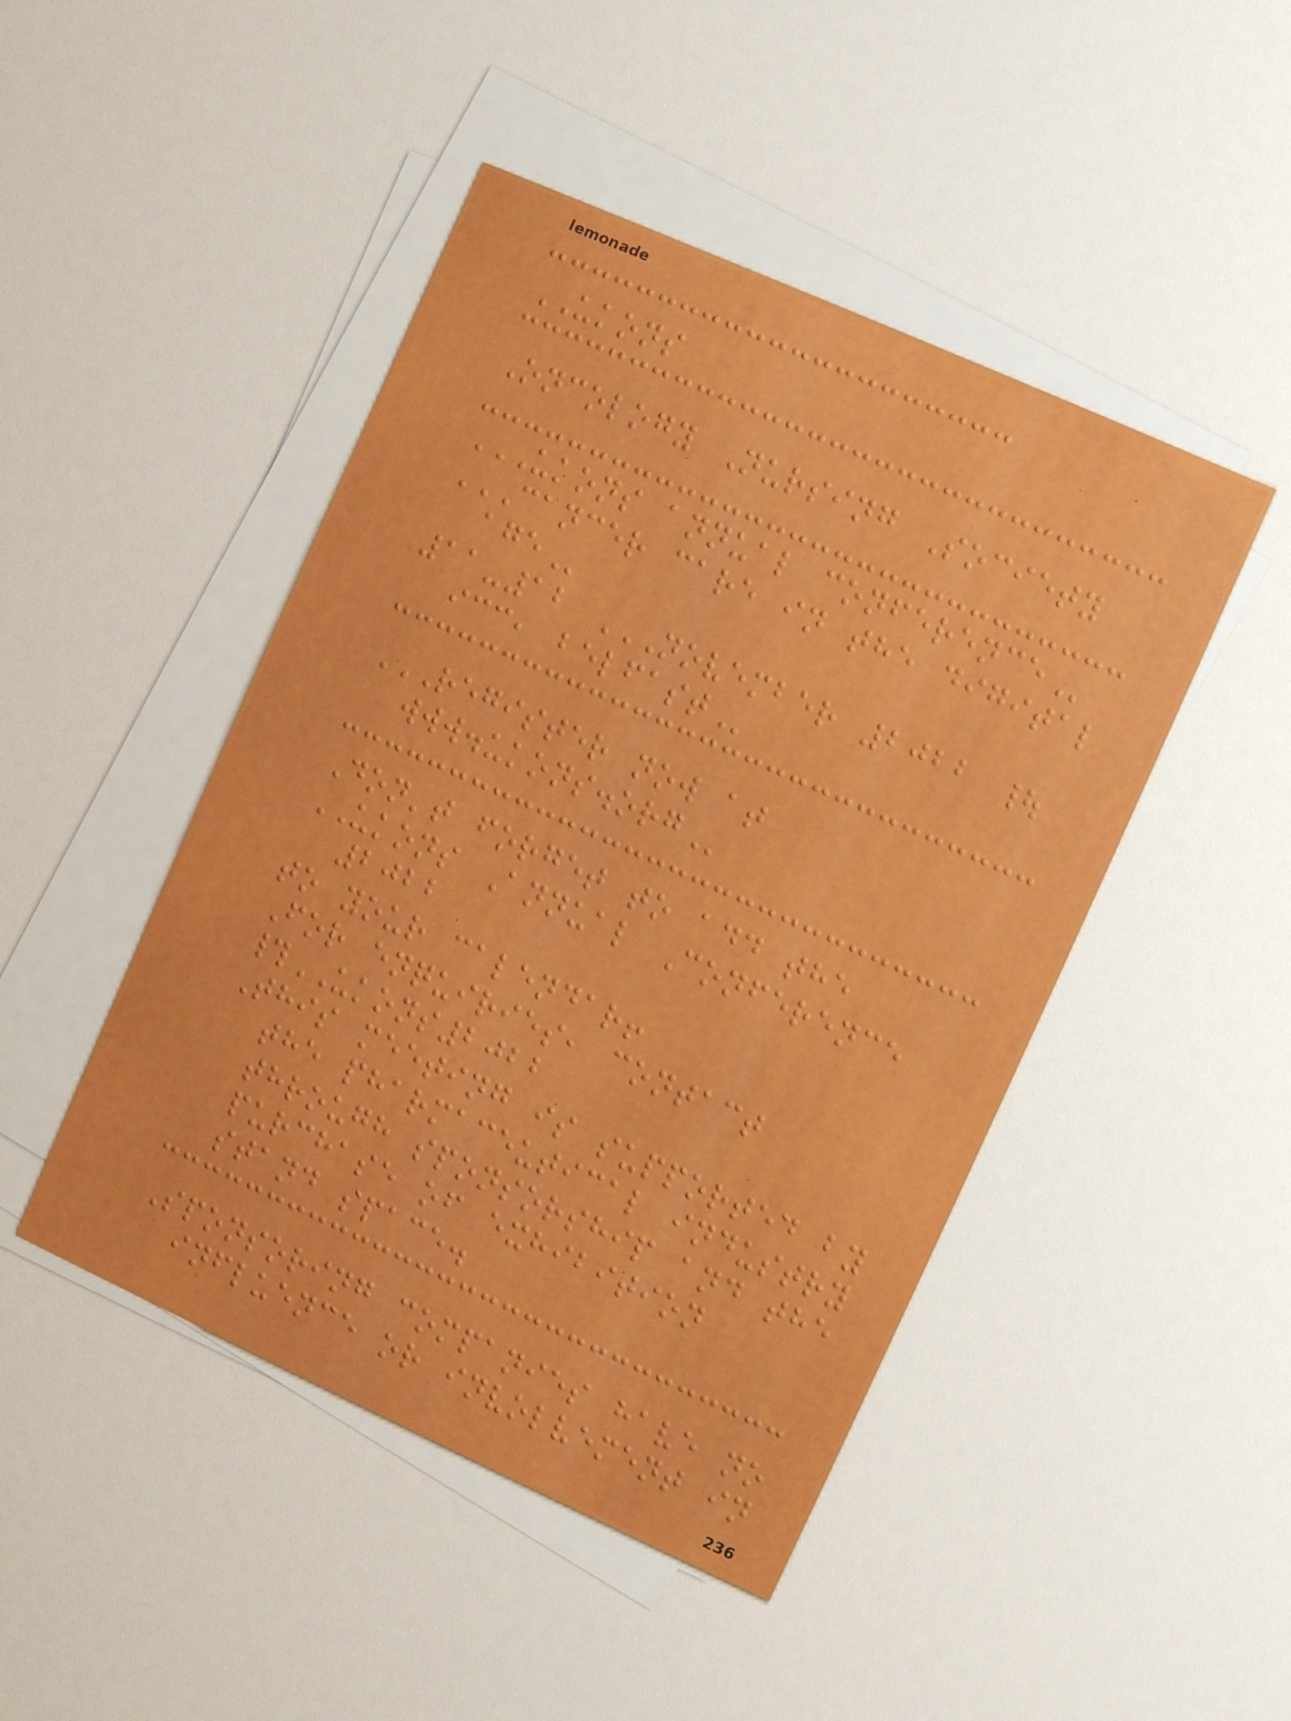UKONS
Oncology Nursing Society
UKONS ANNUAL CONFERENCE
CANCER CARE IN THE DIGITAL
AGE
11-12 NOVEMBER 2022 |
ICC, BELFAST
REGISTER NOW AT
WWW.UKONS.ORG
Don't forget to add the
UKONS Annual Conference
2022
to your calendar!
For enquiries, contact
#UKONS2022
This meeting is supported by
the pharmaceutical industry
through sponsorship and the
purchase of exhibition
stand space.
Sponsoring companies have no
influence or involvement in
